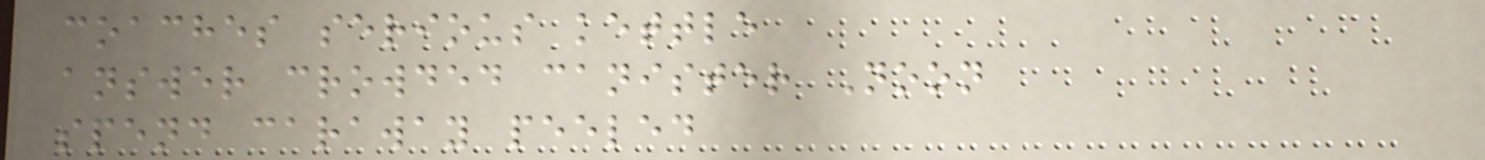coaches serious kettle
answer crowded canister Noon
spend caraway peeled
